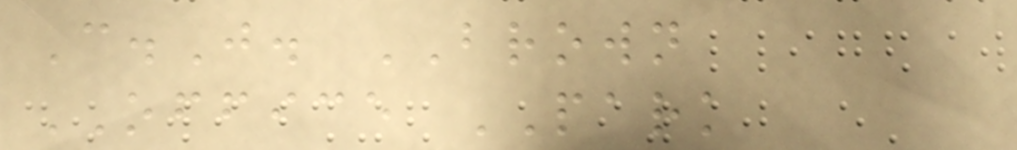C.J. BROWN
OFFICE PARK
